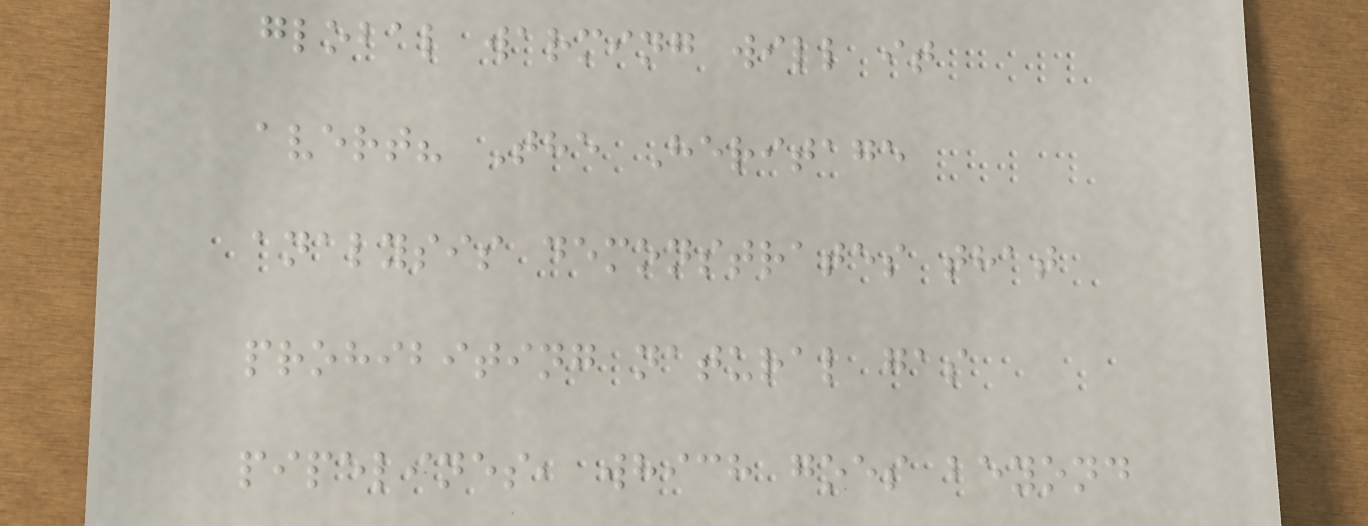global warming will it
avert? The Heritage
analysis demonstrates that
prohibiting natural gas
pipelines, which goes beyond
